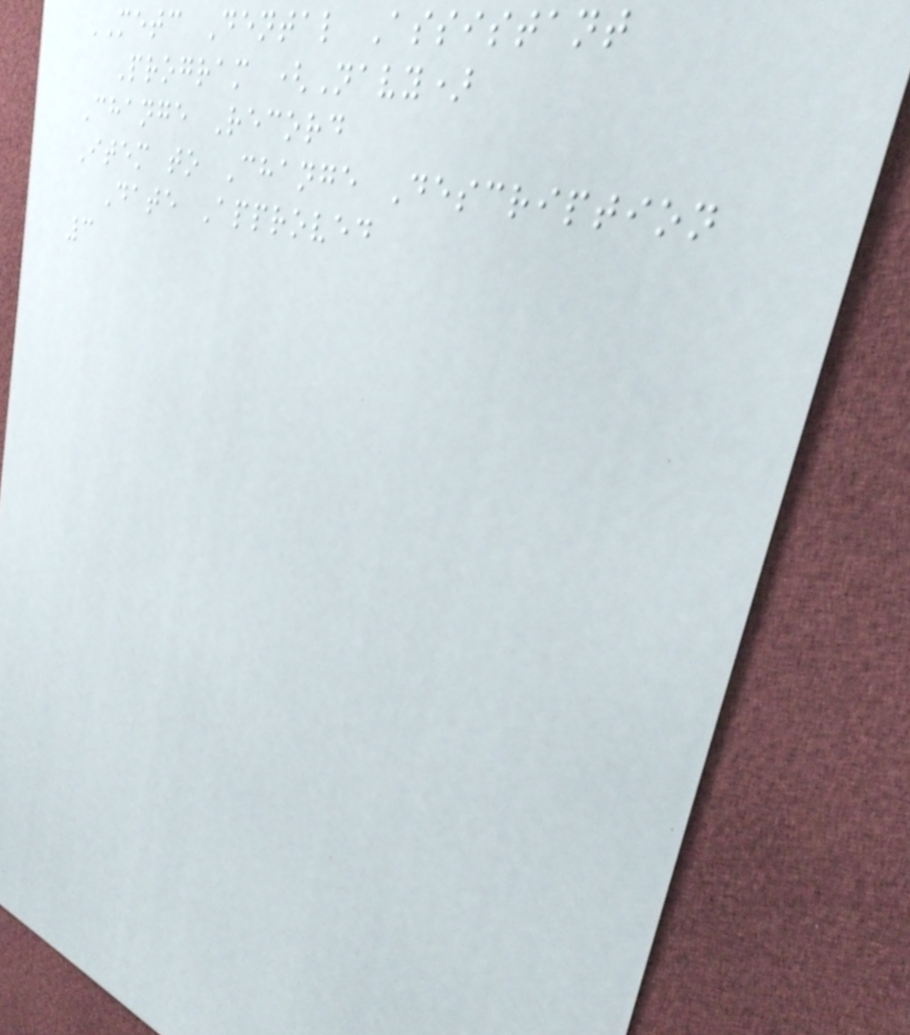METC Dental Assistant
Program (Navy)
Change Record
Item to Change Description
Date Approved
3
